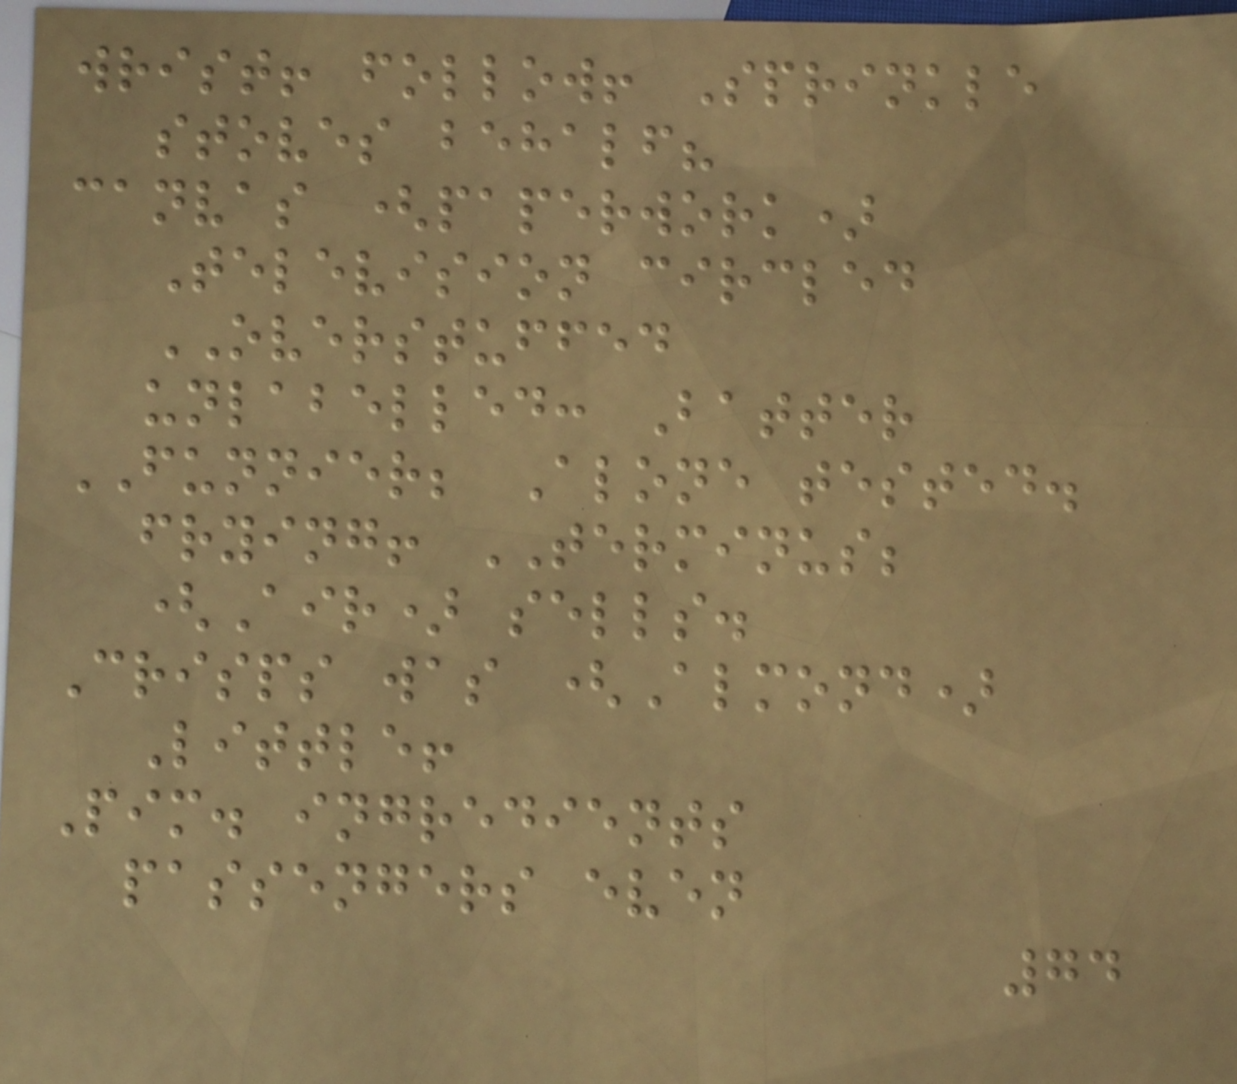wrist! follow! Sprinkle
stoves behalf?
canvas (paperwork)
Television circled
OVERSTUFFED
unlabelled: Batter
FUNNIER; Alone tested.
frying! TERMINUS;
(Air) sells.
Crisps was (Almond)
Little!
Pim. ingredients
passengers even
74
